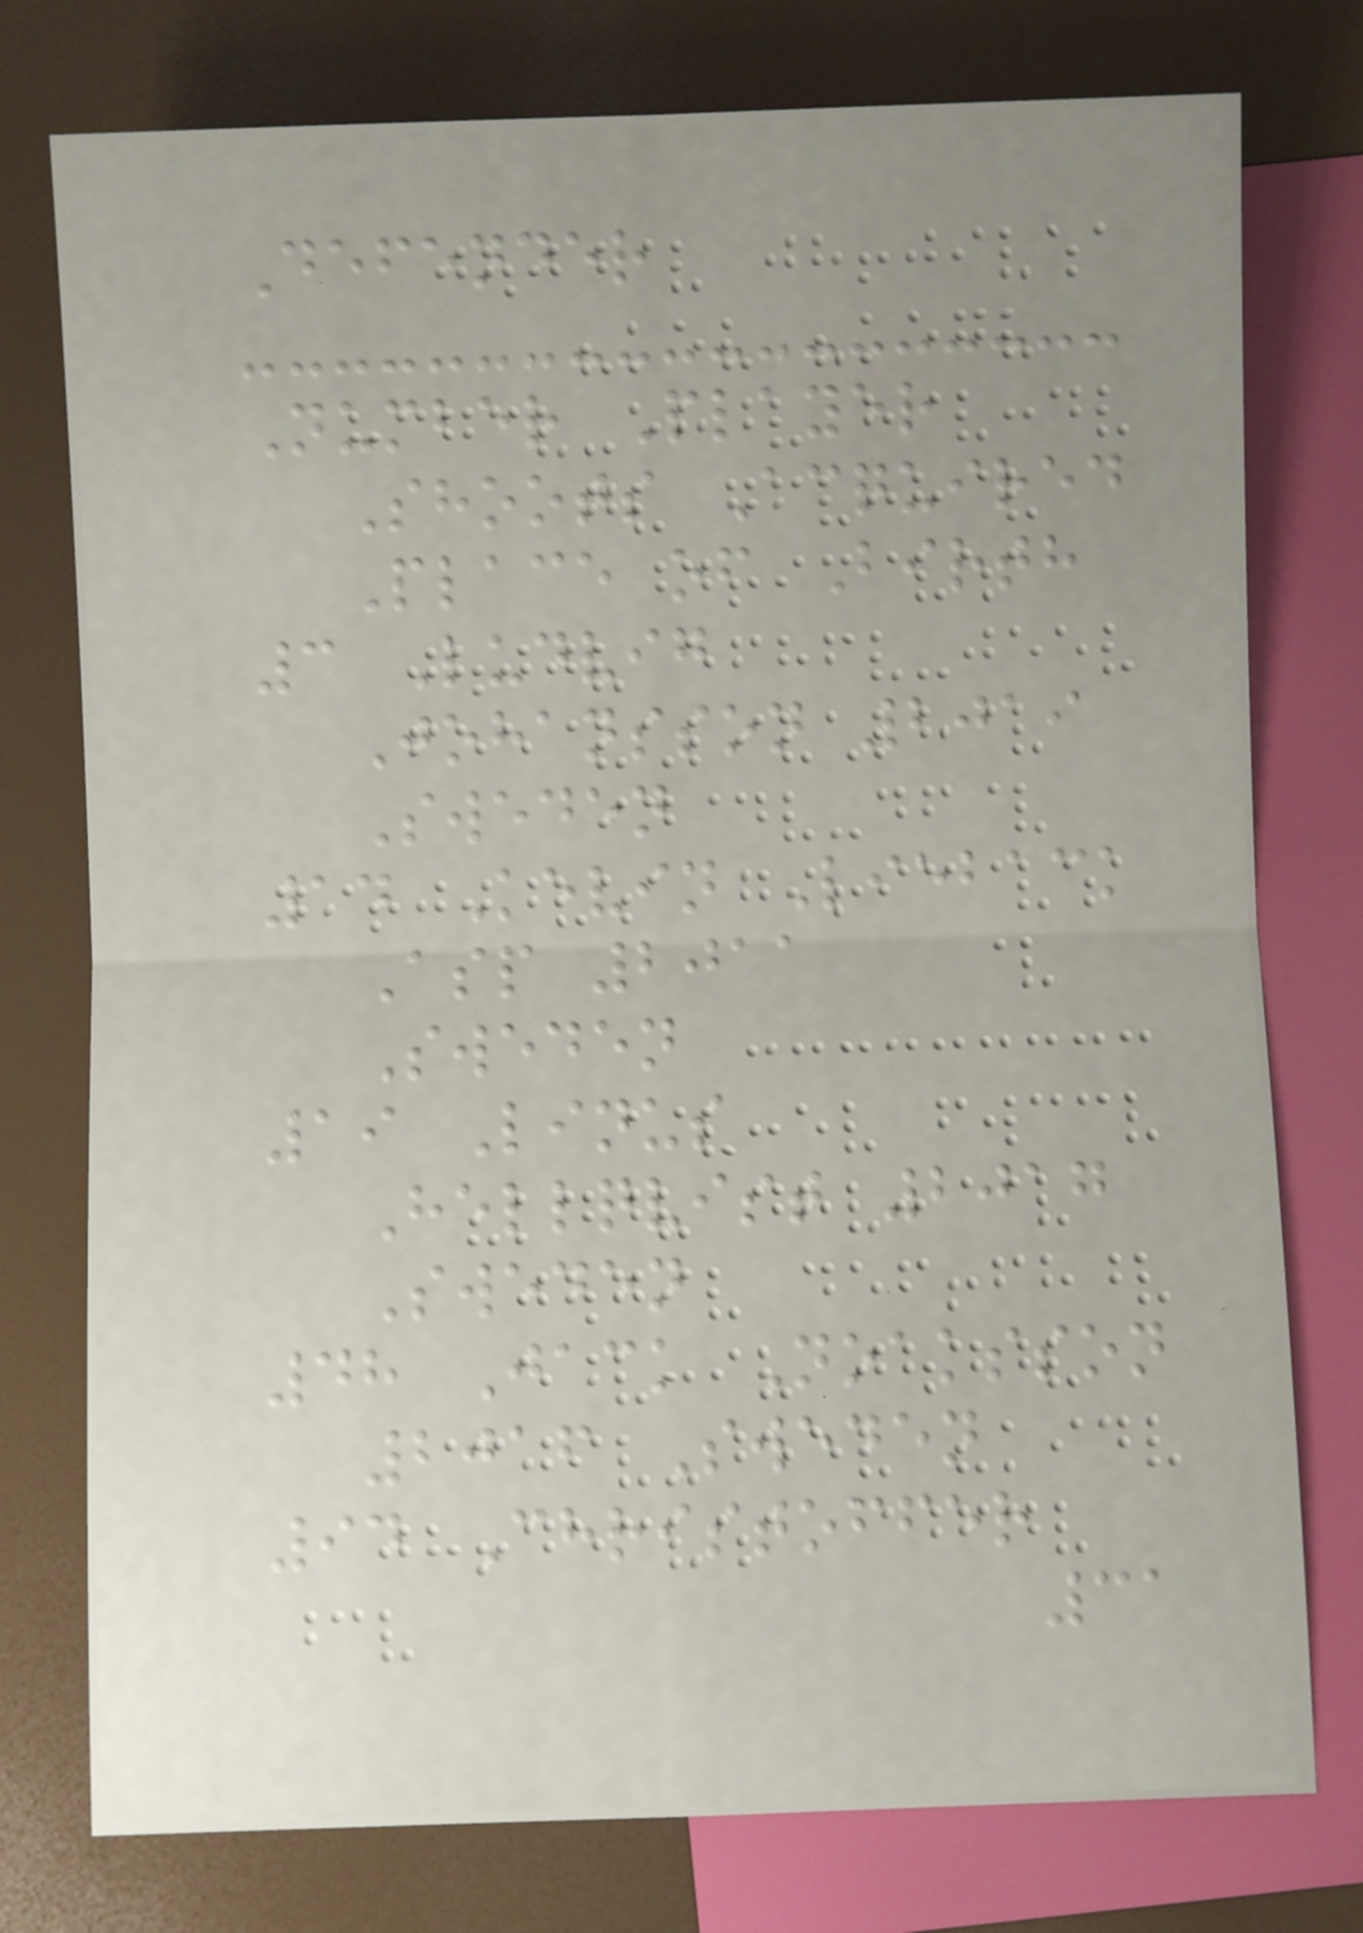Defender
Number Player
Shoots Acquired
Place of Birth
3 Ludvig
Johansson 2019
Sweden
14 Kevin Lieback
Asp 2011
Sweden
19 Linus
Hellqvist 2017
Sweden
48 Jack Noaksson
2016 Sweden
94 Christoffer
31
